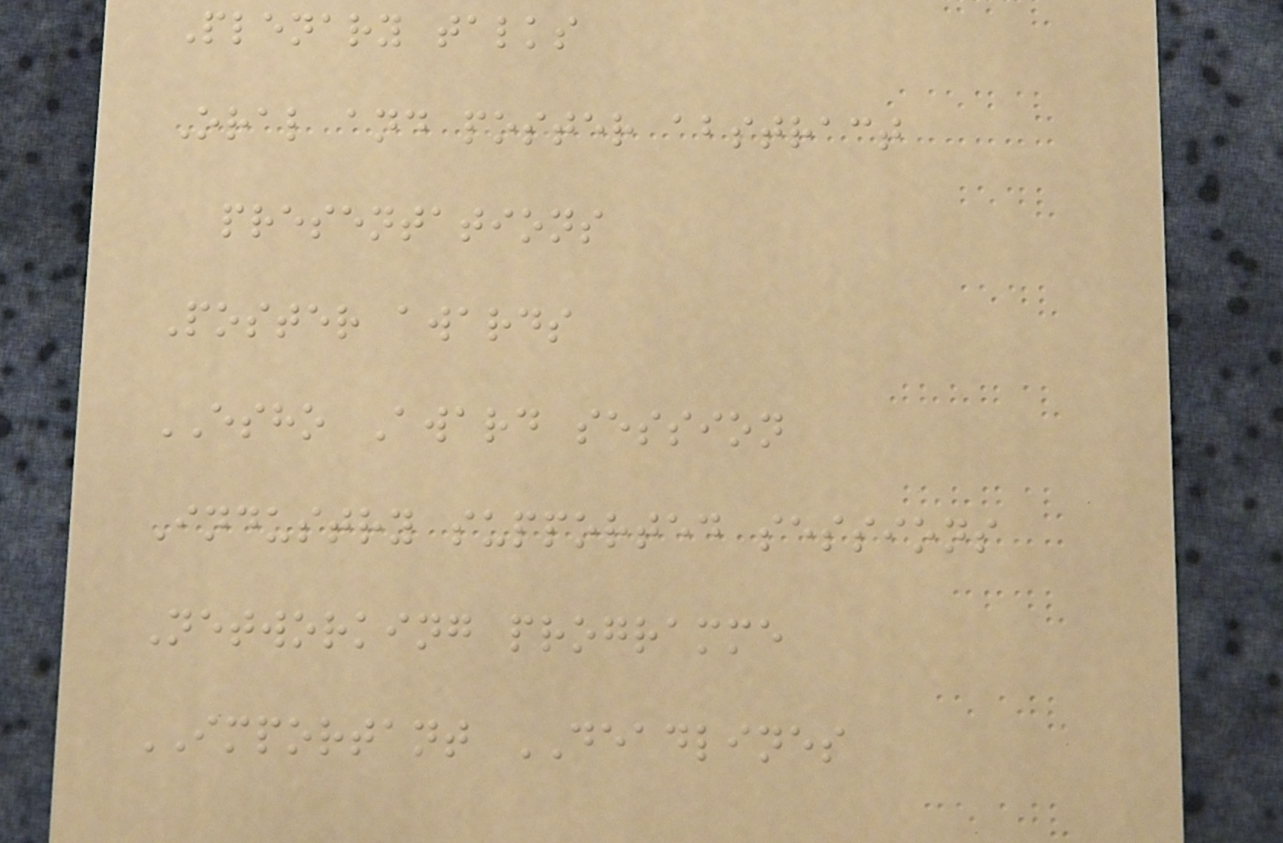Plenary talks
Oral and poster abstract
presentations
Poster awards
ESHO Award session
Industry supported sessions
Networking programme
IMPORTANT DEADLINES
